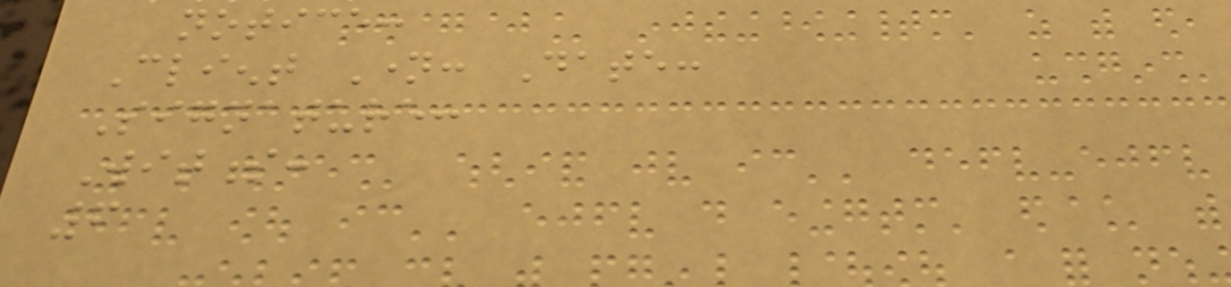notice:
Client Name: Date:
Signature:
Witness:
6
